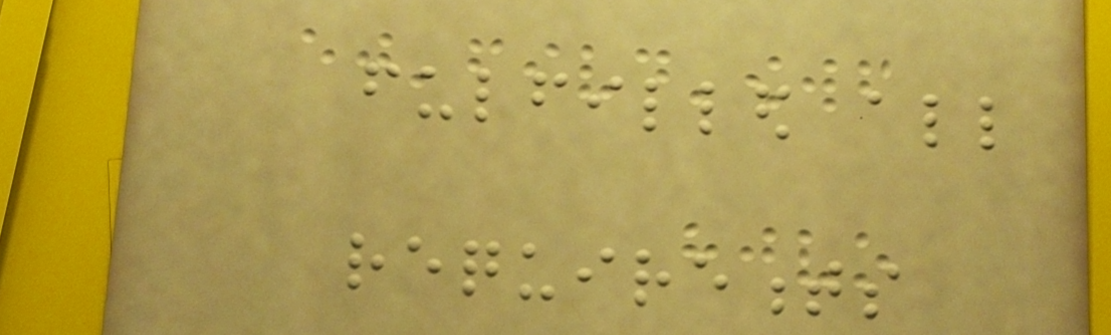fulfilled all
requirements
